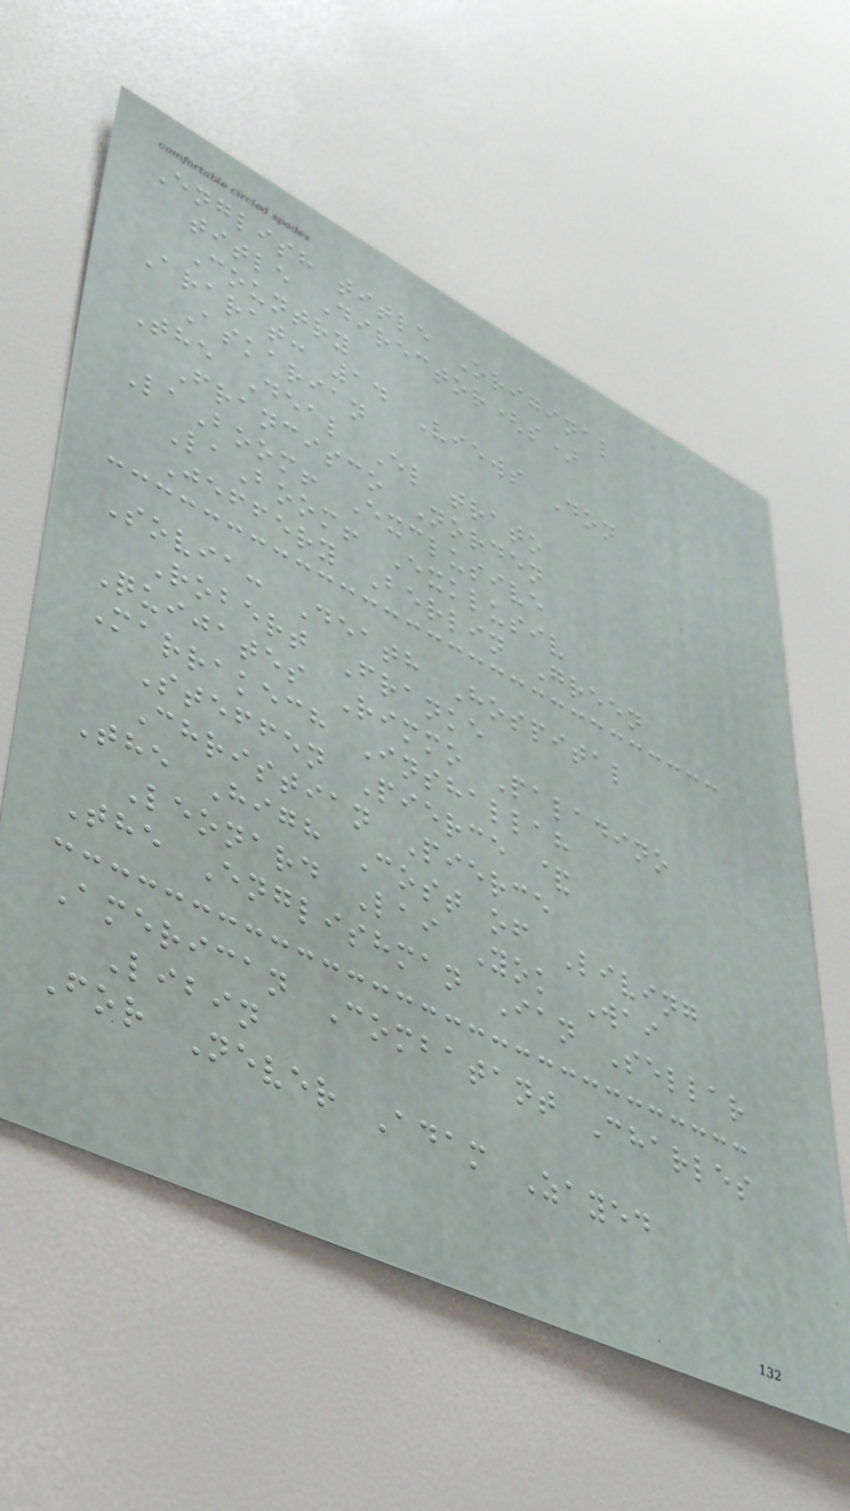English title Original
title Director(s)
Country
Ararat: 14 Views Don
Askarian
The Deal El trato
Francisco Norden
LaBoom! Exclusive
LaBoom! Exklusiv
Jeffery Berlin Green
Sovia: Death Hospital
Robert Franke
Quijates Rimmo Paladino
Marrakech Inshallah
Steffen Pierce &
Christian Pierce
The High Cost of Living
Leonard Lai Yok Wai
The Englishman Ian Sellar
American Combatant Charles
Libin
For Never Adam Zayed
